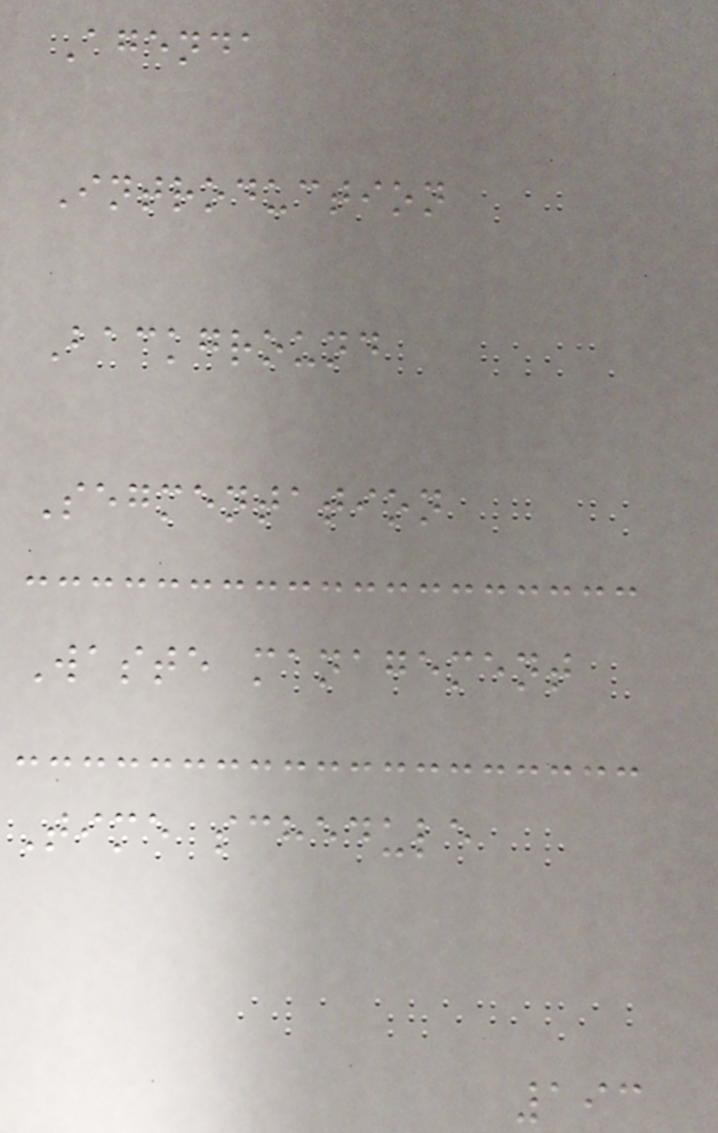Agenda
Introduction
Background
Segmentation
Waste management
Time schedule
193
